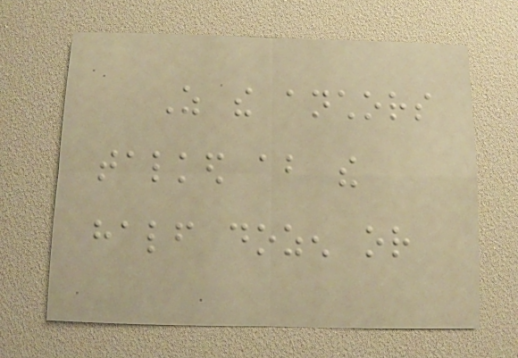As the anchors
talked about the
half dozen or
